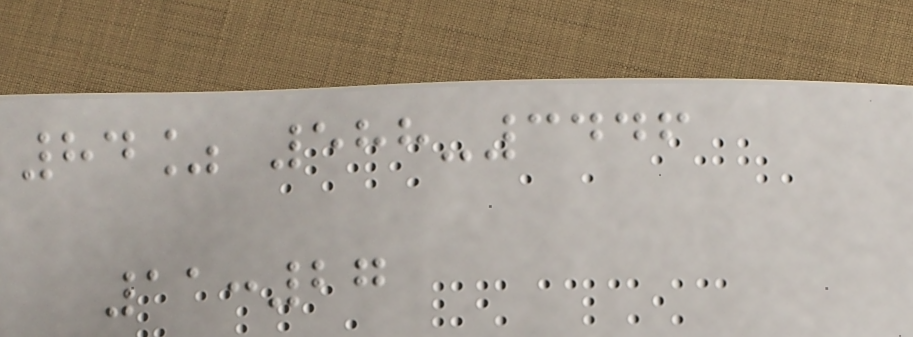84% 588-3446
11:27
